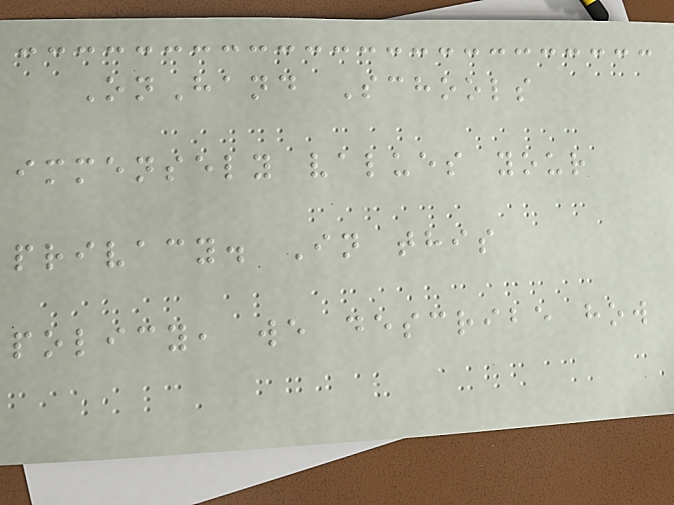OnHand Schools
immensely values your
privacy. In this
policy, we describe how
